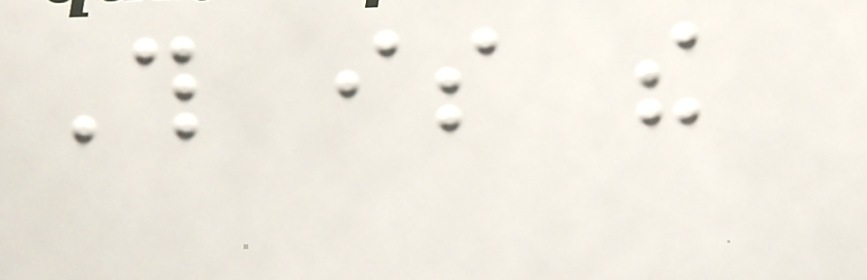This is the
